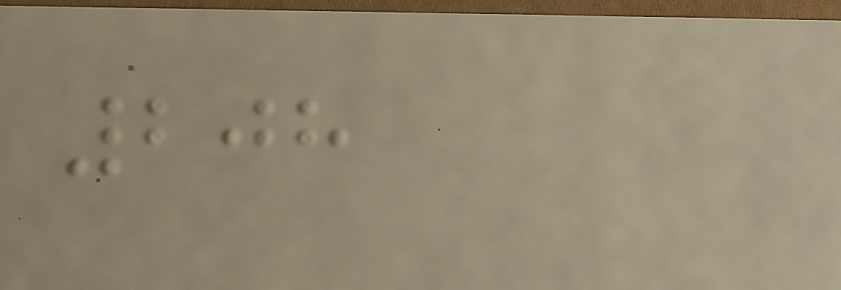208
